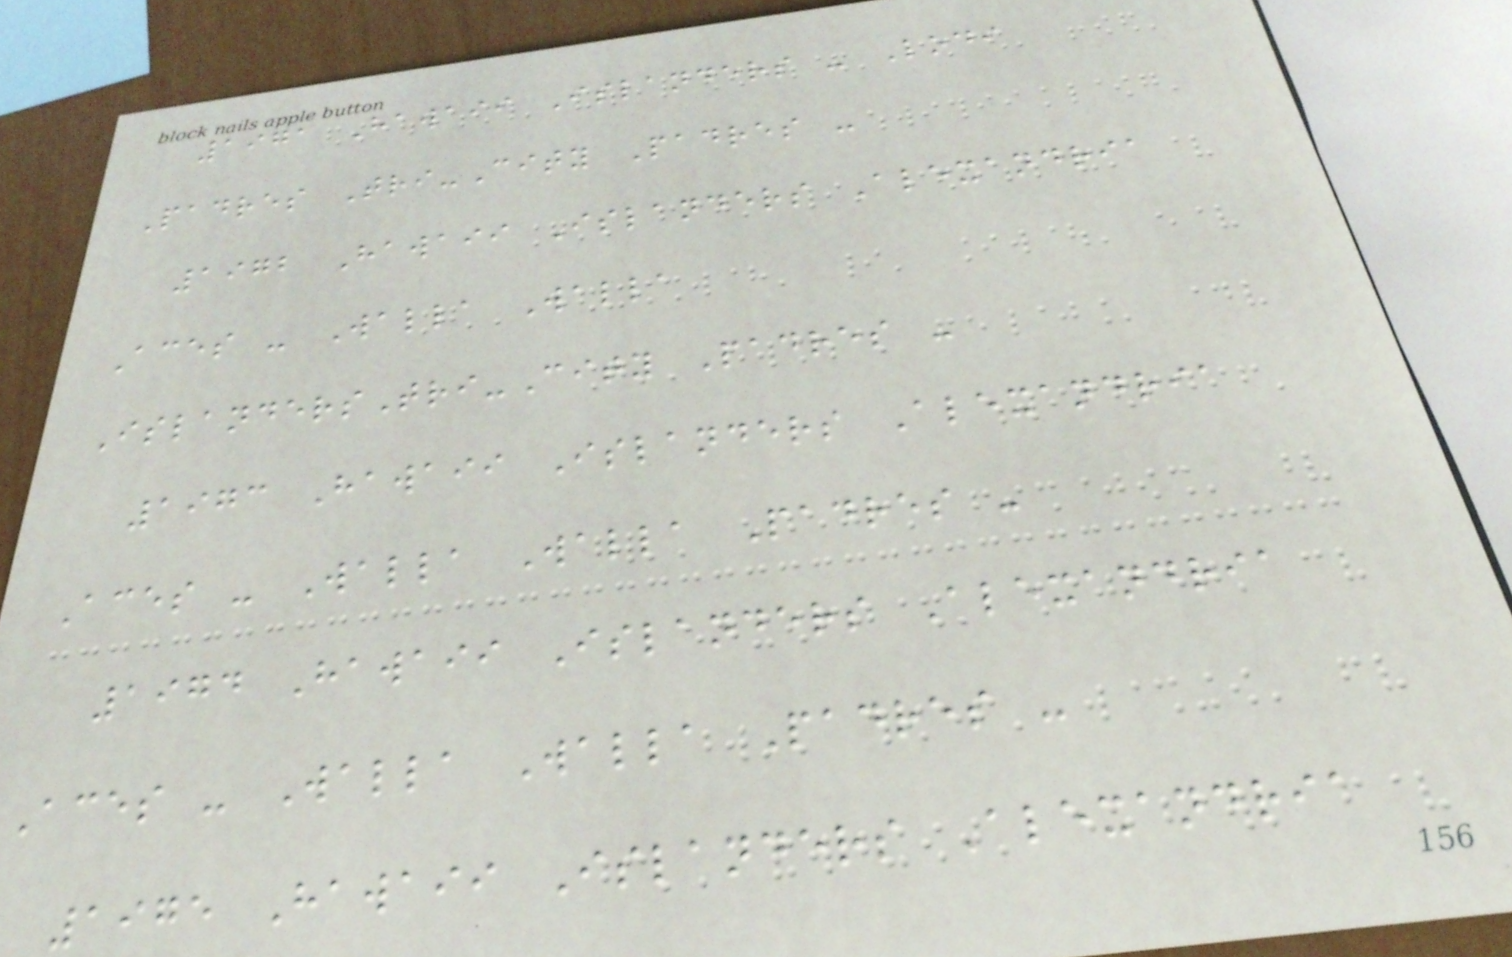1971 Hawaii Islanders - Lodi
Padres Tri-City Padres -
1972 Hawaii Islanders Alexandria
Aces - Walla Walla
IslandersTri-City Padres -
1973 Hawaii Islanders Alexandria
Aces - Walla Walla Padres -
1974 Hawaii Islanders Alexandria
Aces - Walla Walla Padres -
1975 Hawaii Islanders Alexandria
